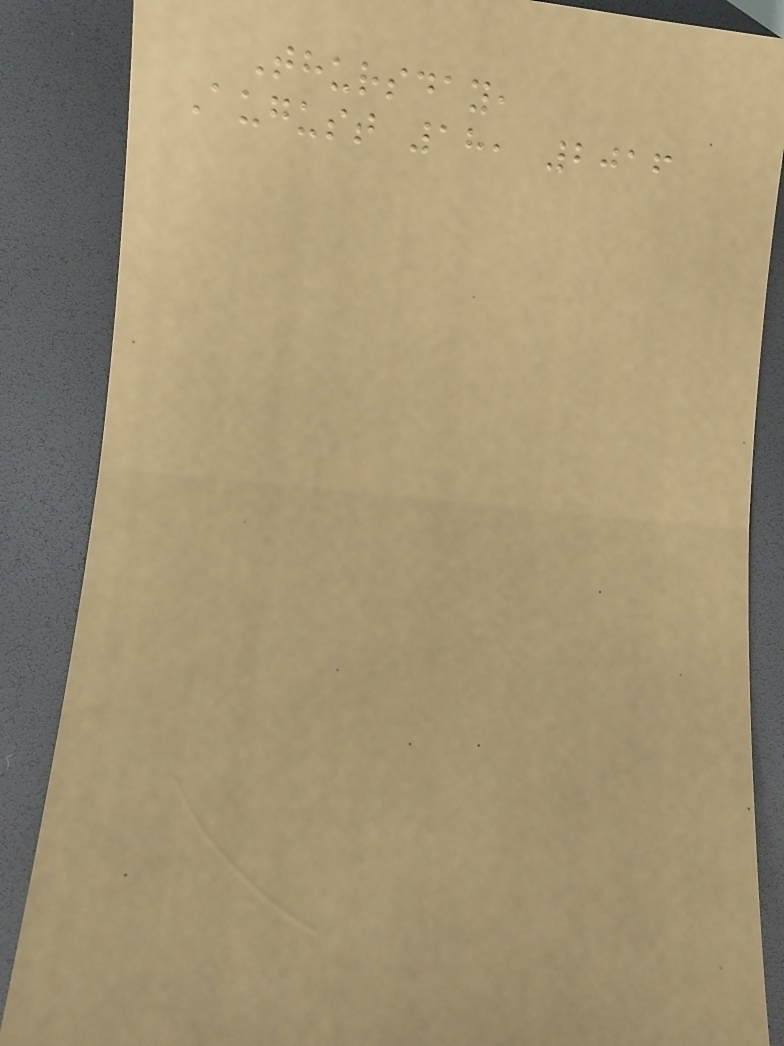Thursday,
August 18, 2016
